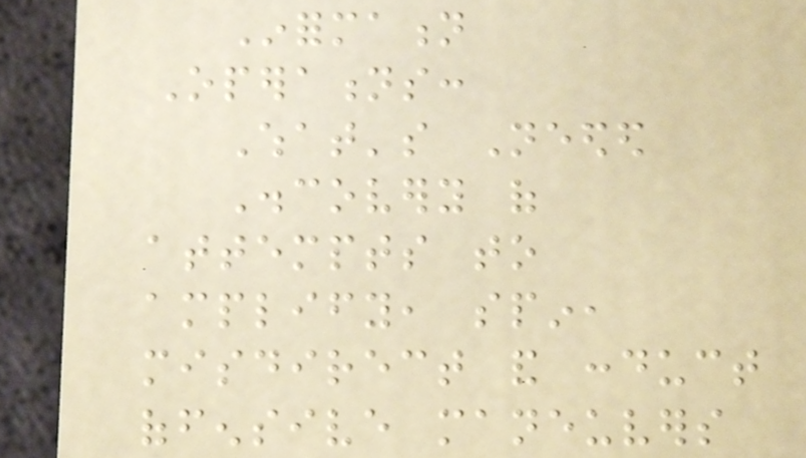Information
Operations:
What's Needed
Discovery of
attempts to
amplify, spin,
misdirect and conduct
offensive maneuvers
